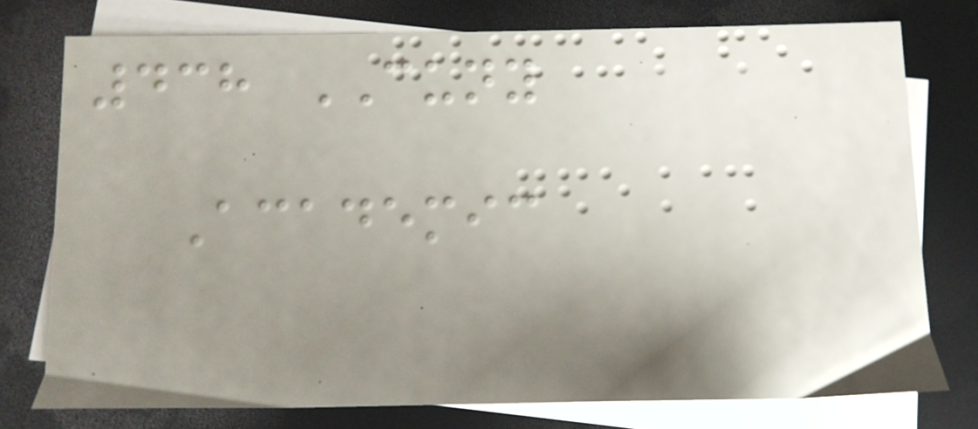438 CUNY
Academic
